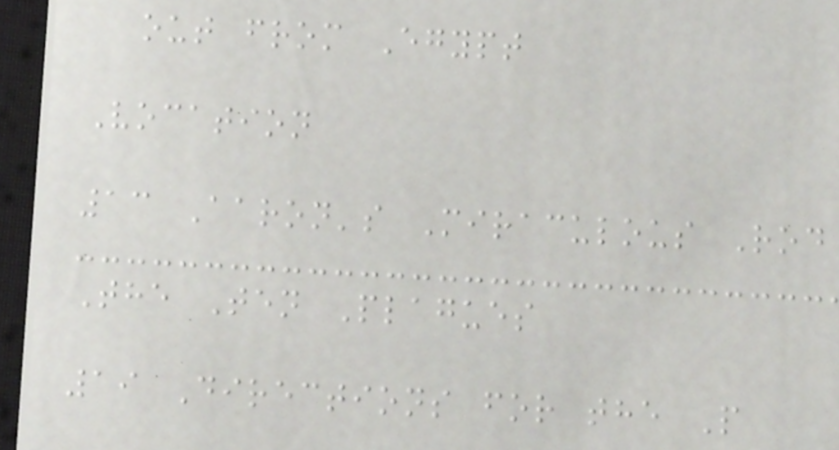out from Egypt
Vocation
13 Aaron's Miraculous Rod
The Ten Plagues
19 Directions for the P
